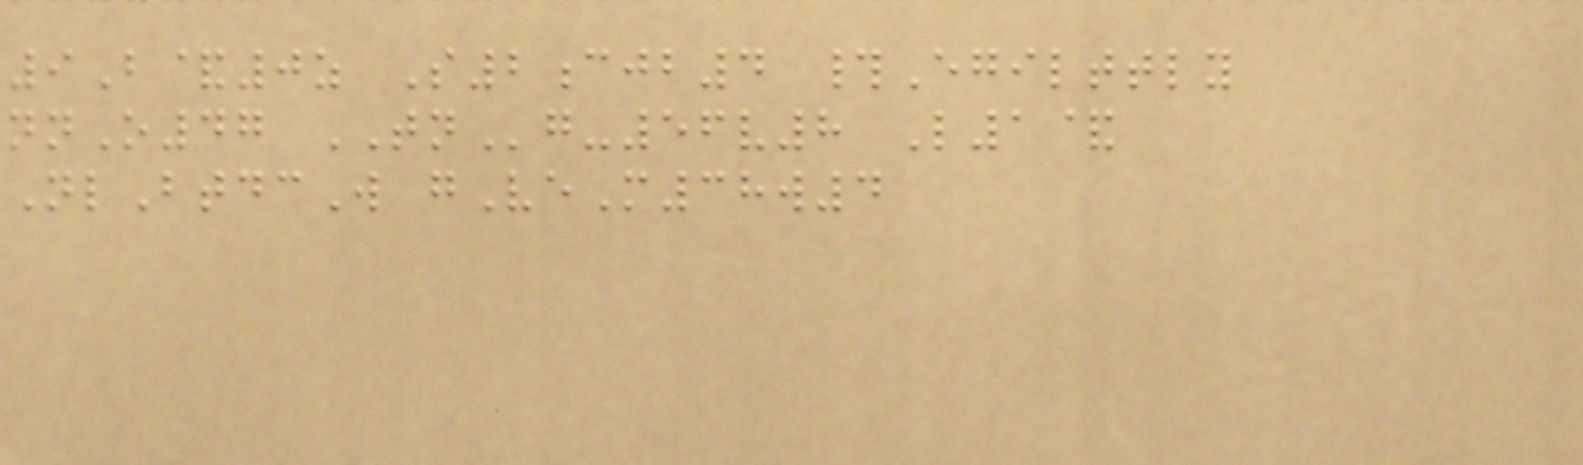9B&0z S2cjb4 #Egilttly
nnO47 TNg-56v8 L1&
NlBtdcW gVeM38w4
